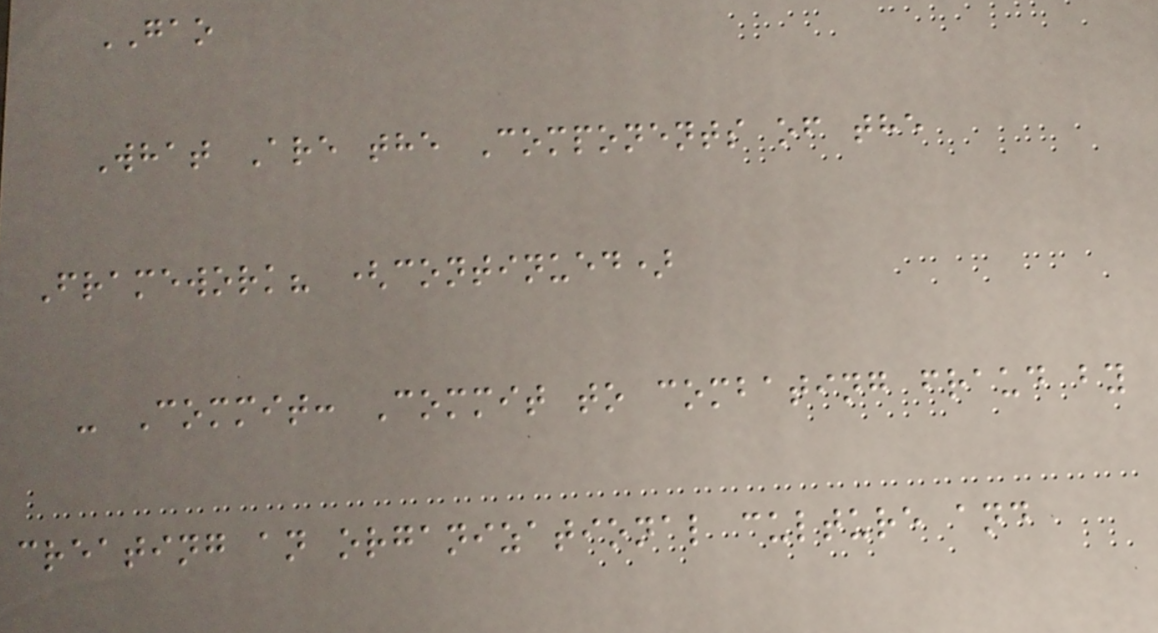GAO
What Are the Components of the
Framework? (continued)
- Commit: Commit to combating fraud by
creating an organizational culture and
